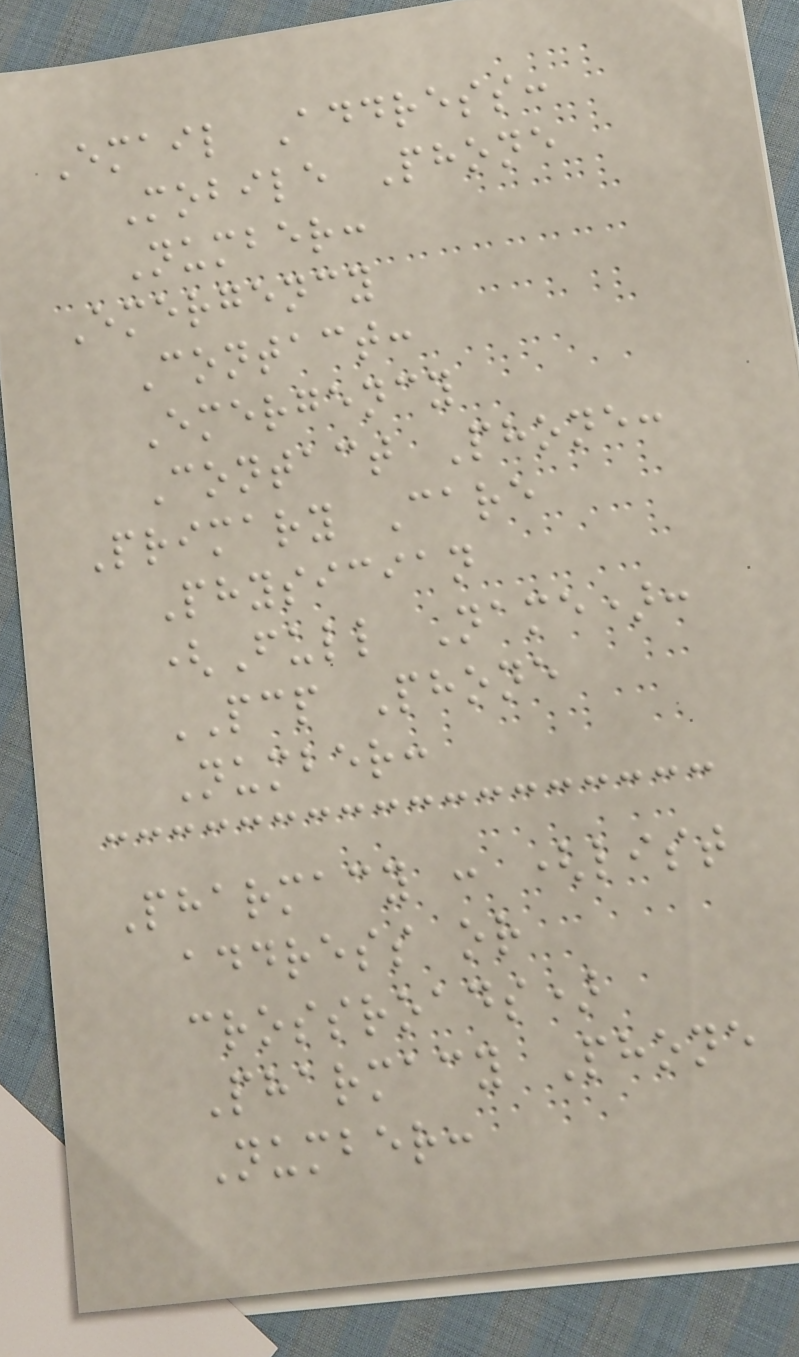Email Address:
Mobile Phone
Number:
Emergency
Contact:
Emergency
Contact Phone:
Primary Care
Physician
(Full Name):
PCP Phone
Number:
Pharmacy : (list
address or
crossroads)
Pharmacy Phone
Number:
